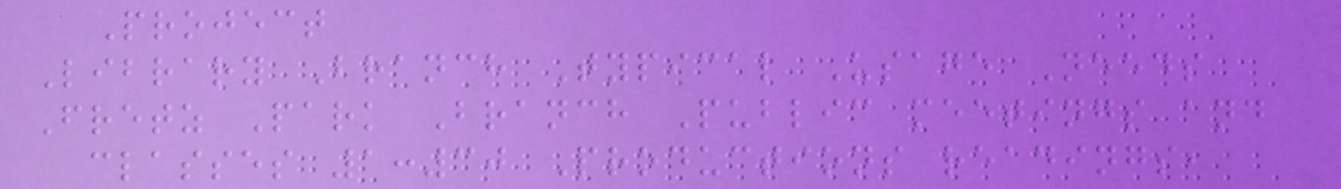Project
Library Branch Typical Usage Needs
Fretz Park Branch Public meetings and
classes 1:30 Productions readings,
